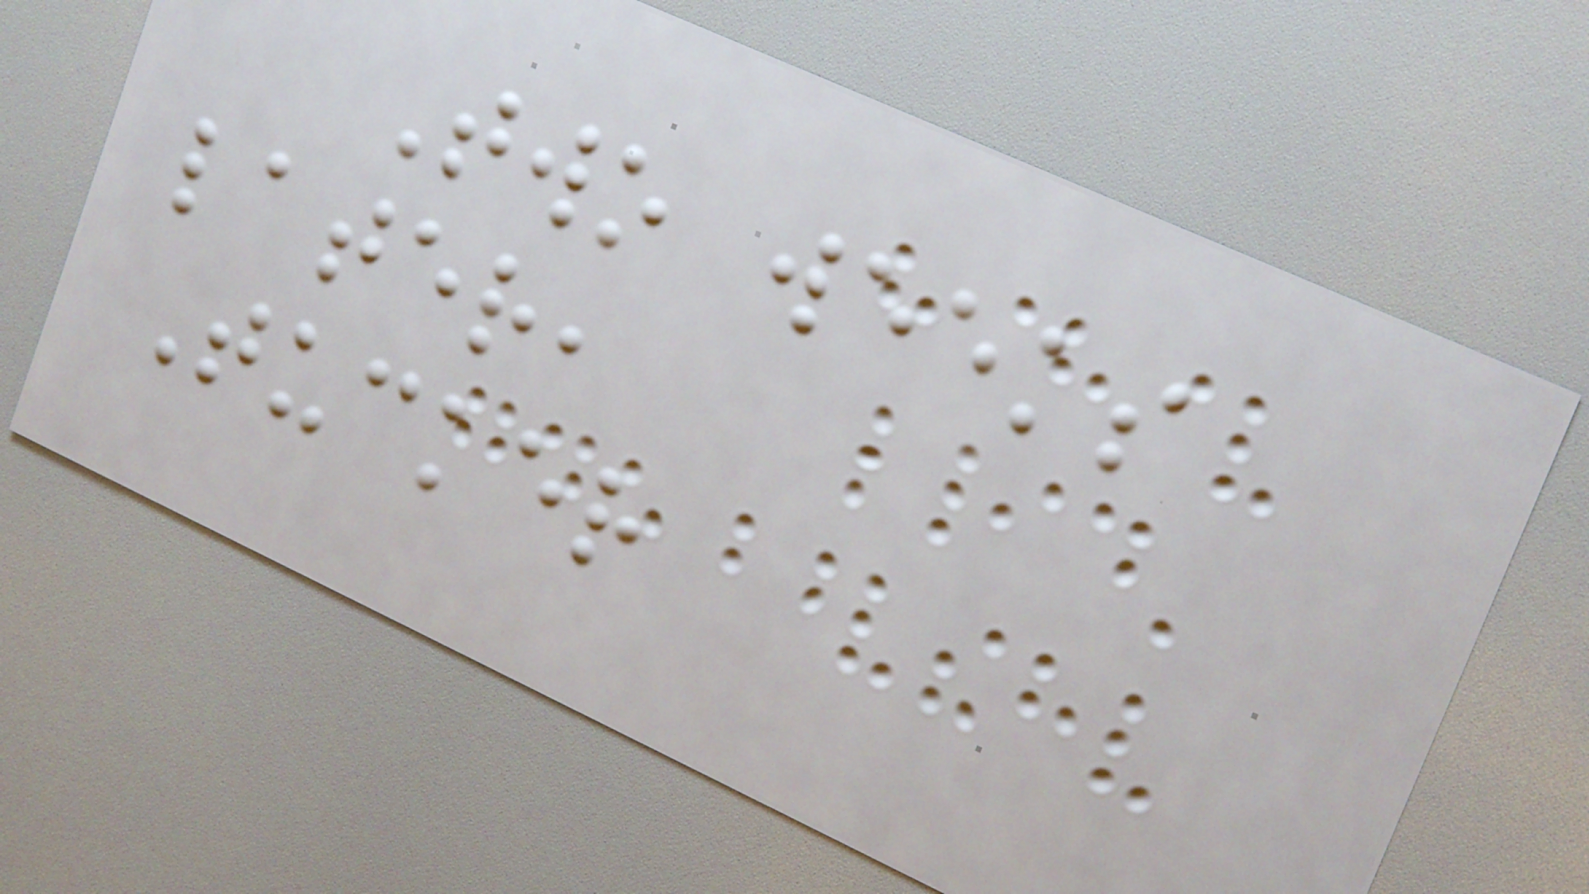Two weeks
later,
Tucker
